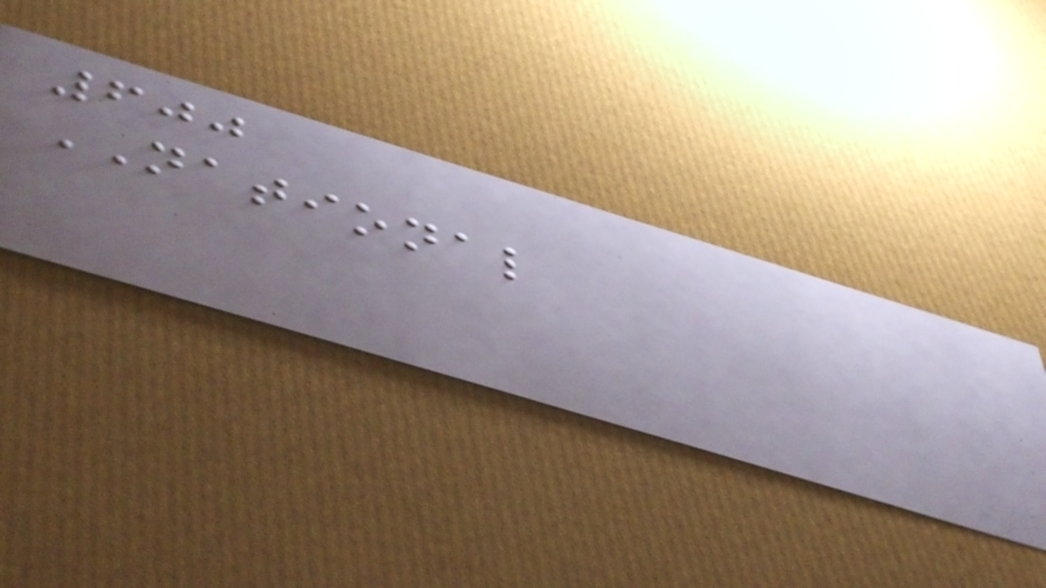600
NATIONAL
